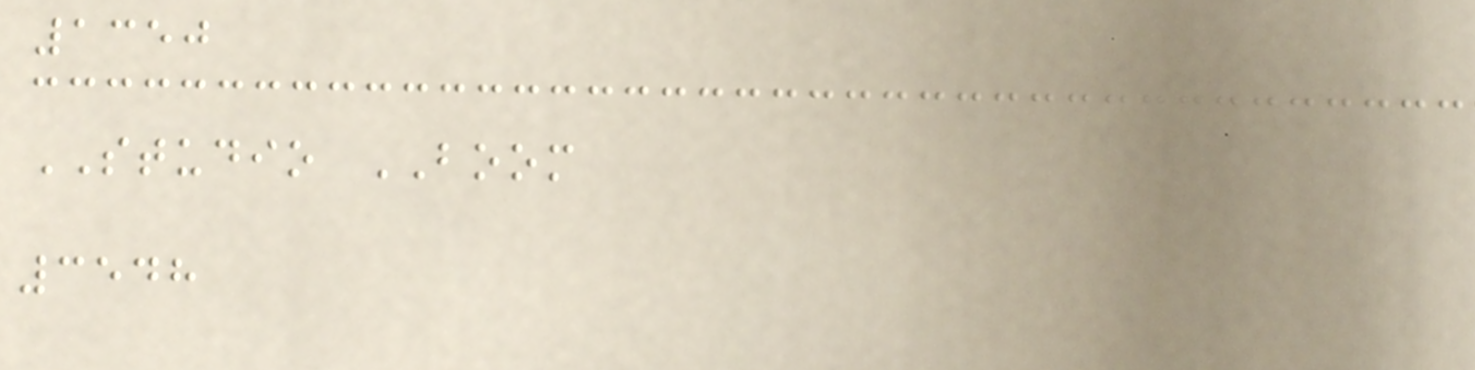1350
STUDIO BOOM
3548
